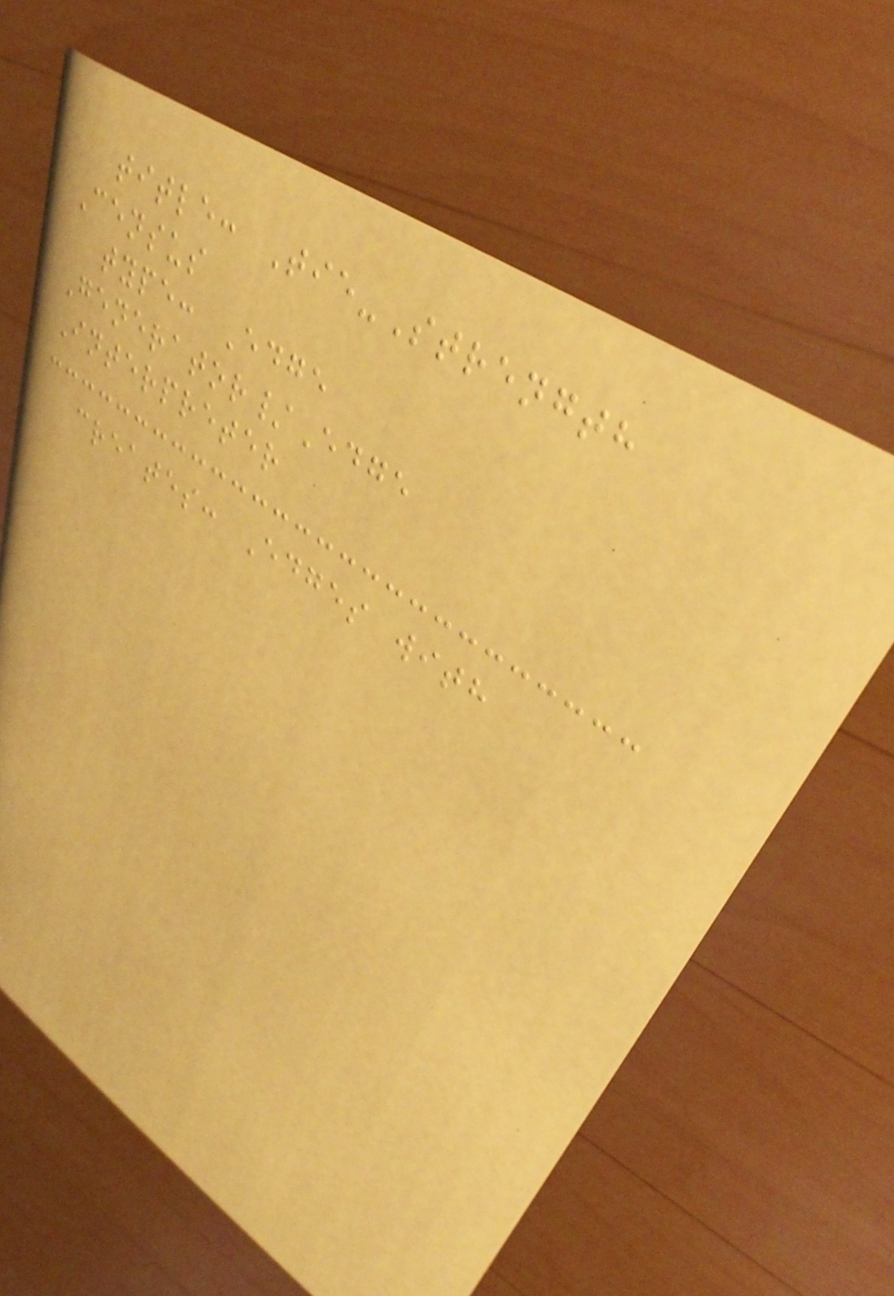title: Tie-Strength
Census
type: Edge
Generator/Edge
Interpreter
creates: Edges with
